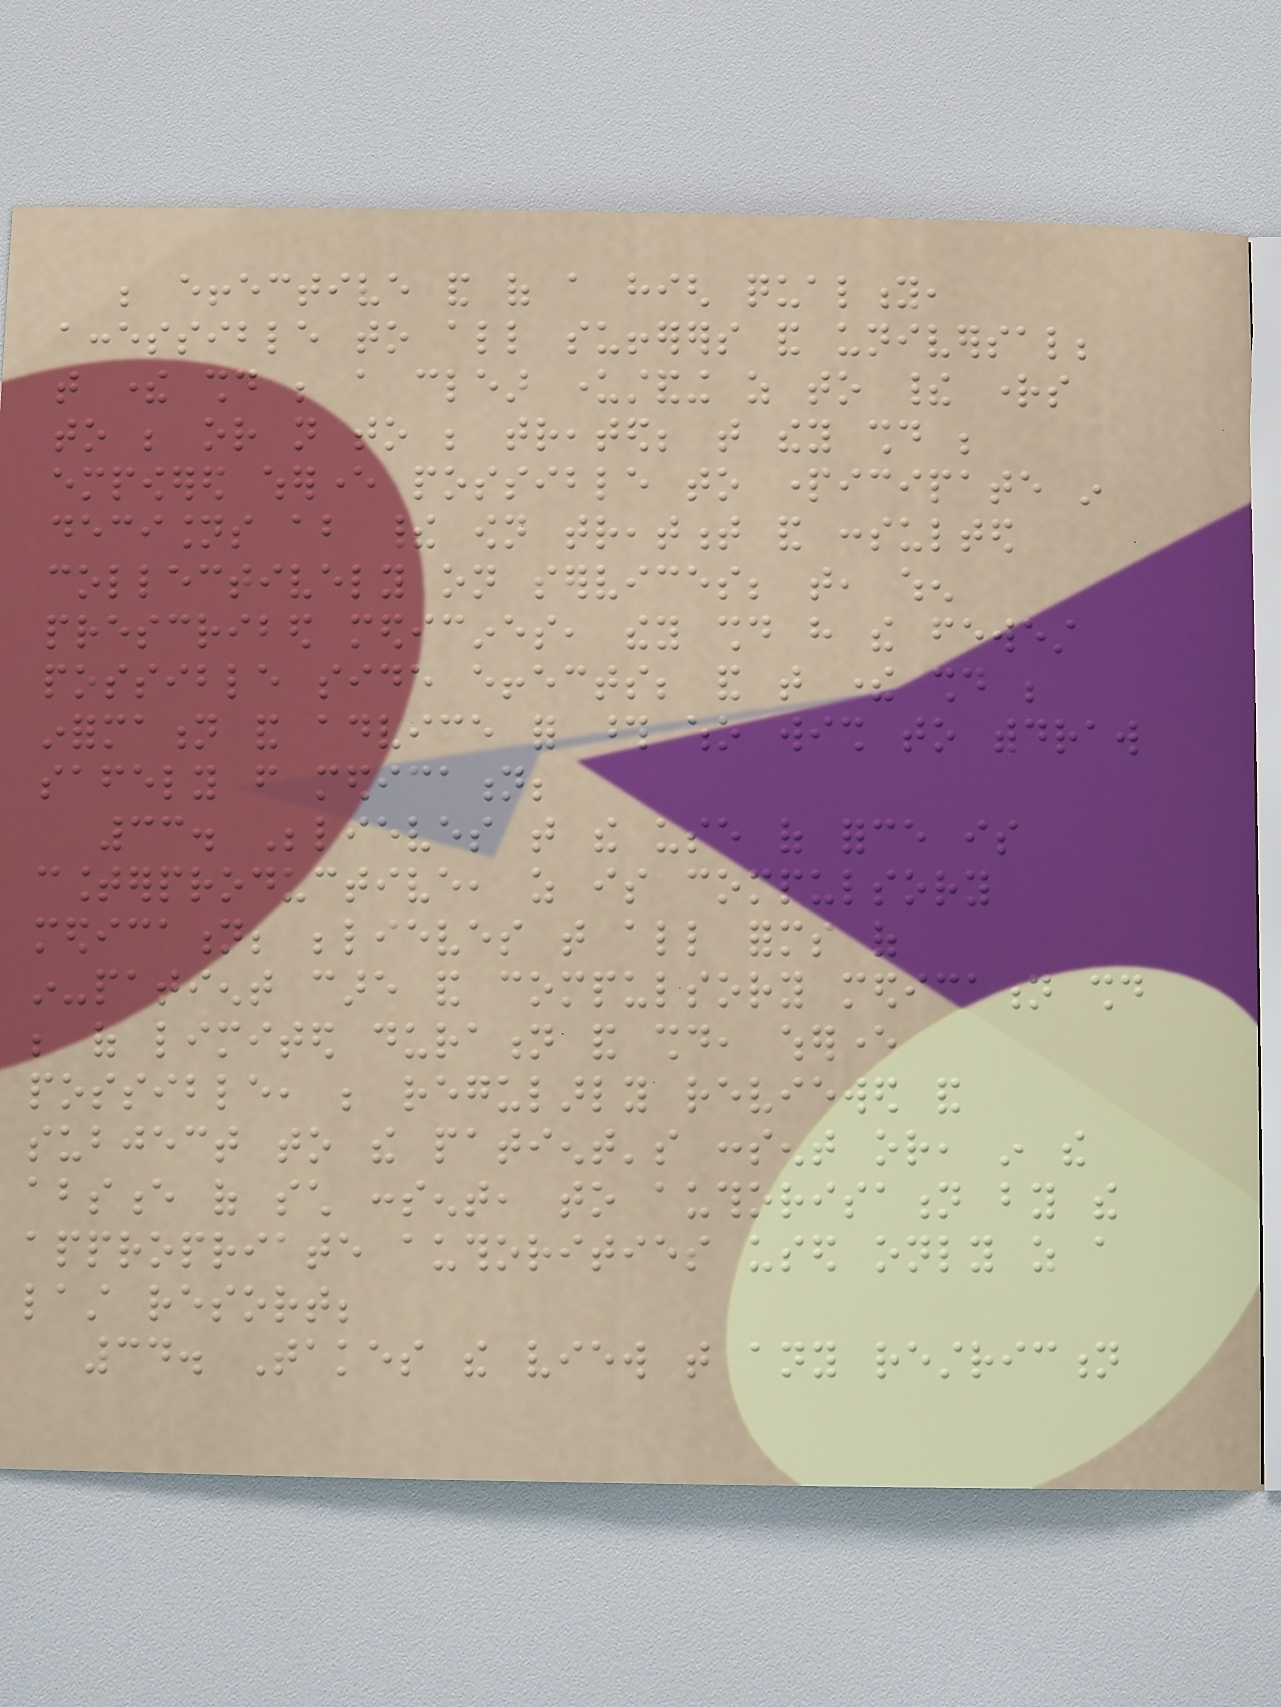be effective and of a high quality,
accessible to all sufferers and universal;
that there should be a clear understanding as to their rights
to be or not to be treated; that they should be
empowered wherever possible to participate in
decisions about their own treatment and consulted
collectively on services; that, when
prescribed medicines, they should have the fewest
possible side effects; and that there should be
information and advice for those who wish to withdraw
safely from medication;
33. Believes that the use of force is
counterproductive, as is compulsory
medication; believes that all forms of
in-patient care and compulsory medication should
be of limited duration and should, wherever
possible, be regularly reviewed and
subject to the patient's consent or, in the
absence of such consent, to authorisation by the
appropriate authorities used only as a
last resort;
34. Takes the view that any restriction
